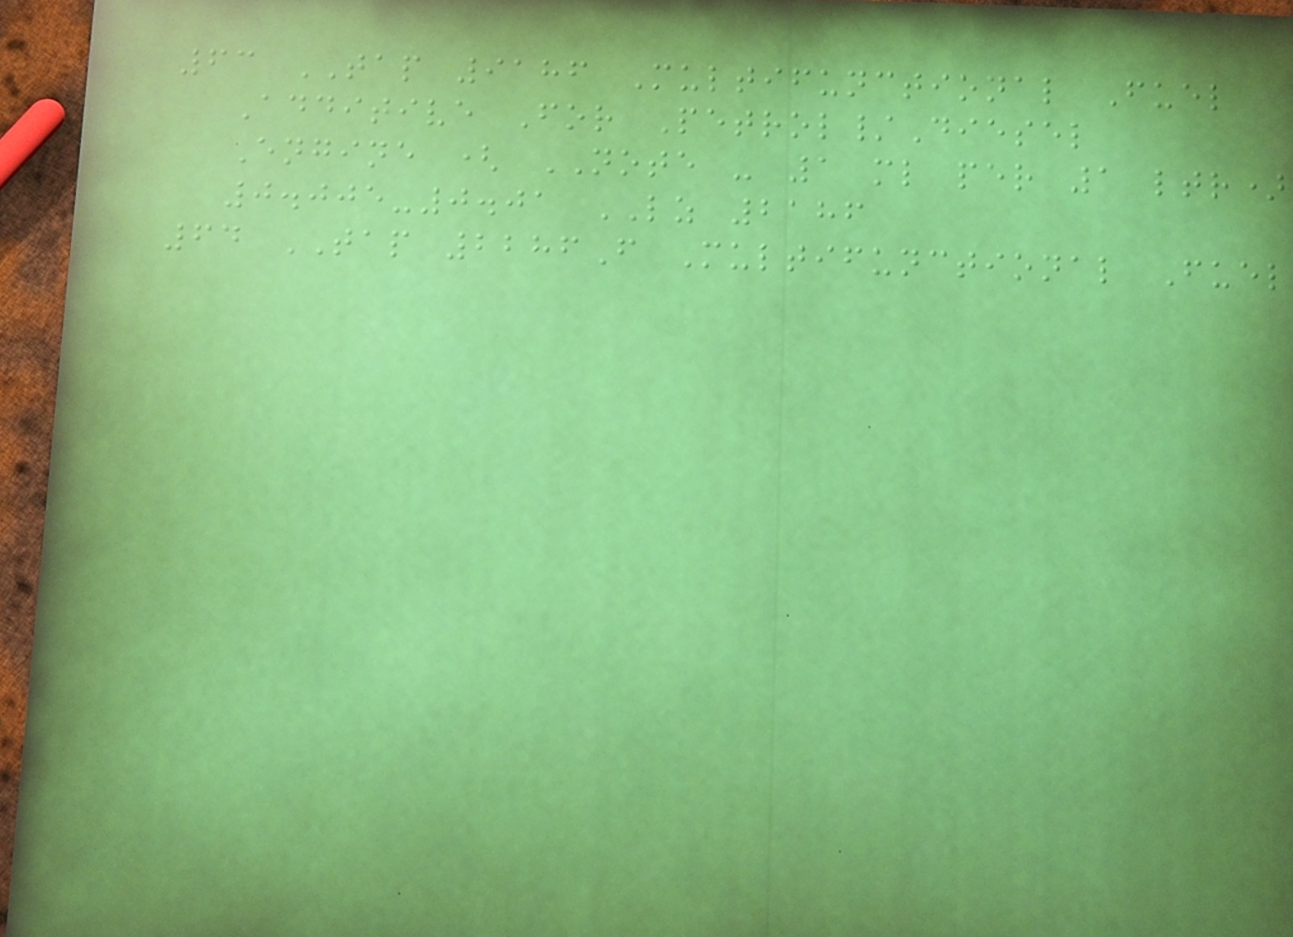63 TAP 9186 Multifunctional Fuel
Additive For Petrol/Diesel
Engine ( NOTE - 1 ml per 1 ltr)
0.005-0.01 LZ 2186
64 TAP 2286F Multifunctional Fuel
